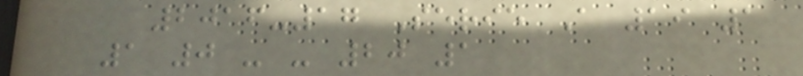2016-17 Serie A 19 1
1 0 - - 20 1
